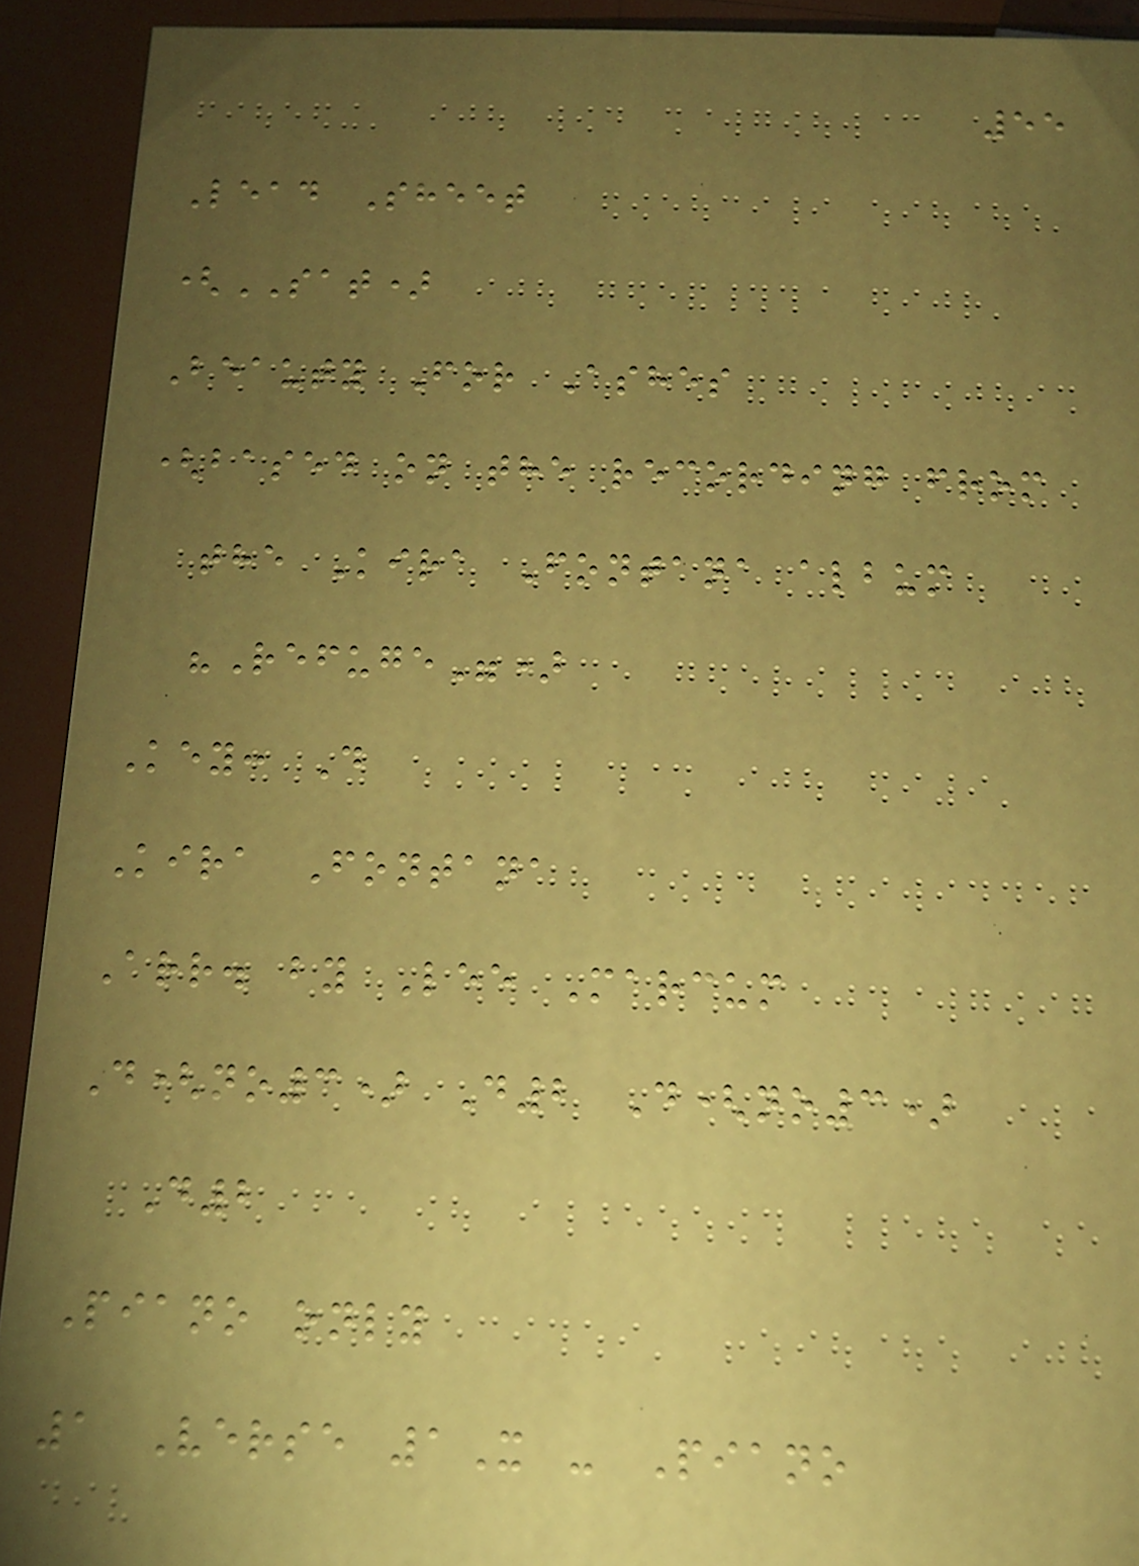55
Lead Sheet
(SAT)
Beauty For Ashes
(based on the recording from
the Kira Fontana album
"Refuge")
Key: D
Kira Fontana
Arr. by Lee Marcum
D(no3) D2 D(no3)
D2
Piano only
1 Verse 1X - Piano
